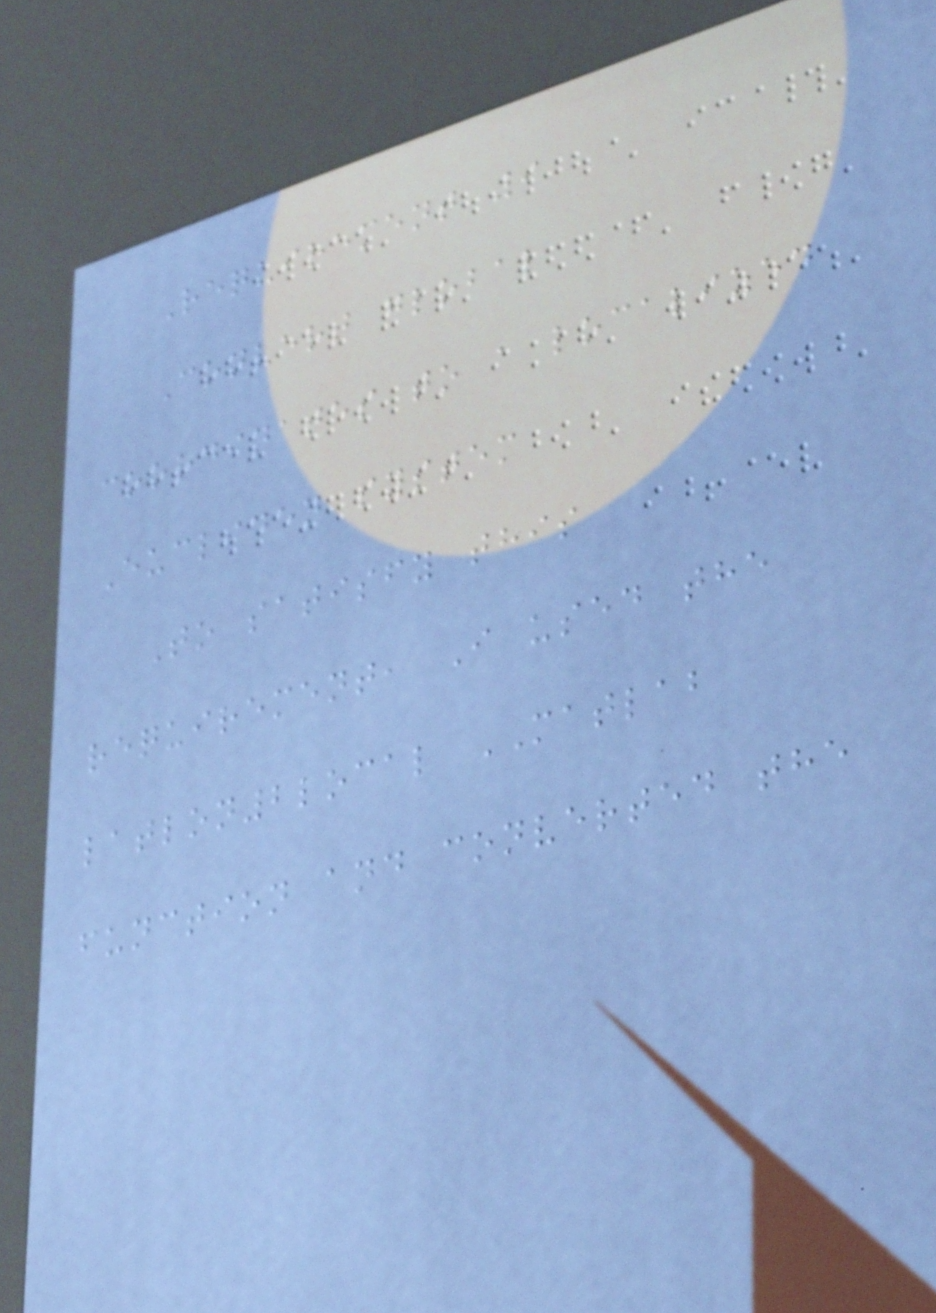Requirement 9
Convert global
coordinates to a localized
Eucliden system
To satisfy this
requirement, I used the
latlon2local MATLAB
function and converted the
